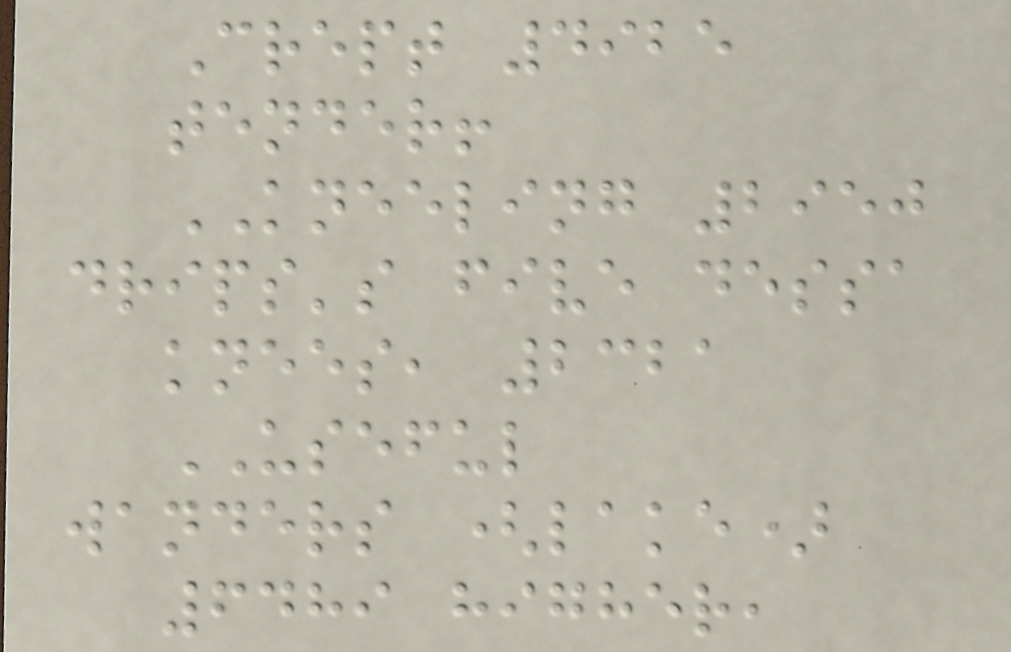Crept 4925
tender!
KNEELING 2950
drips's five dessa
knees, 2321
USEFUL
wanders (lake)
6489 higher,
